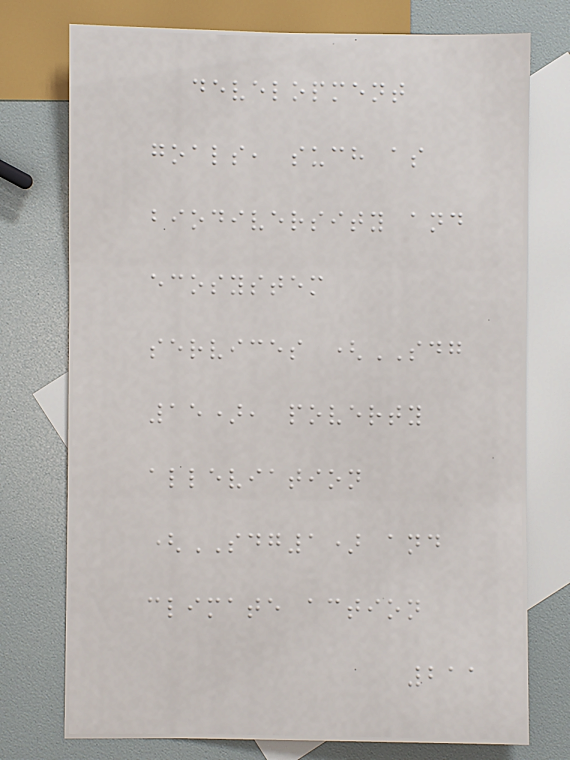development
goals, such as
biodiversity and
ecosystem
services (SDG
15), poverty
alleviation
(SDG1) and
climate action
211
